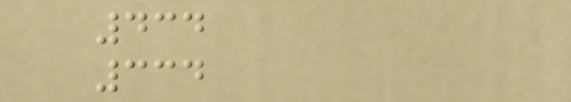434
334
